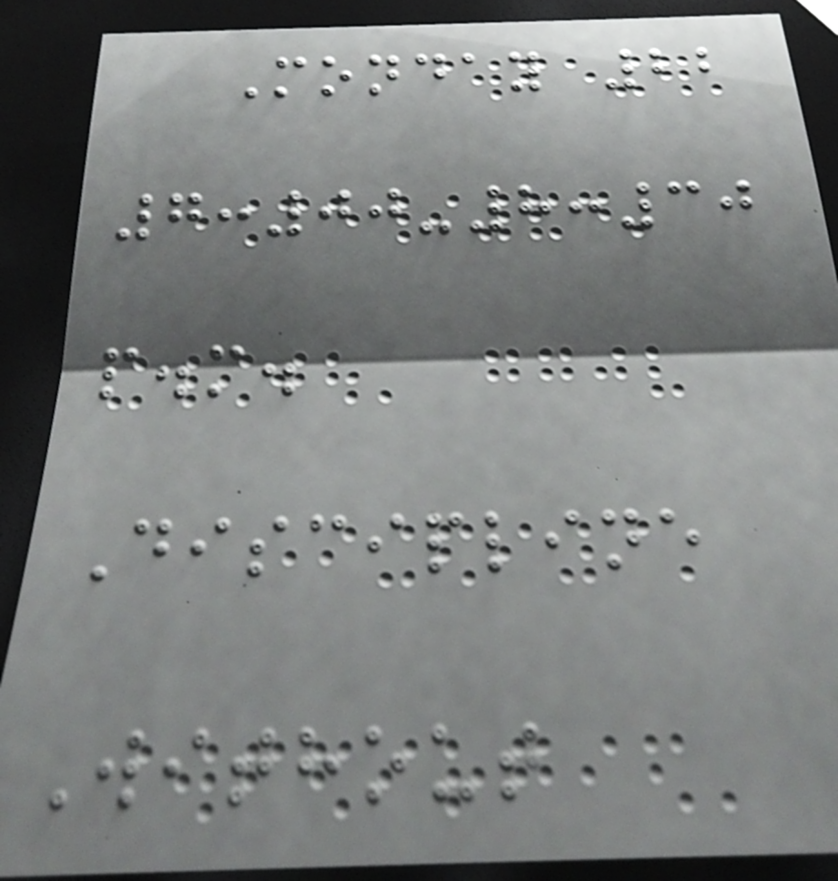Monday 22
7:00-8:30
p.m.
Discipline
Without
